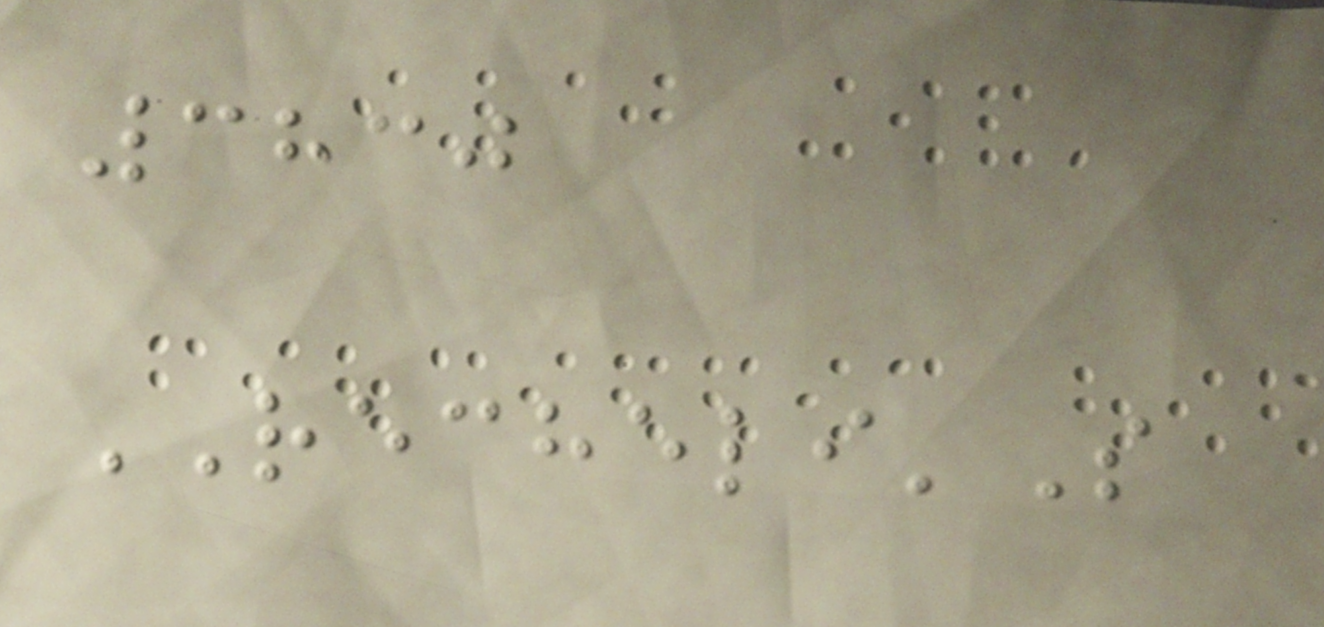3830
RECHELI'S
